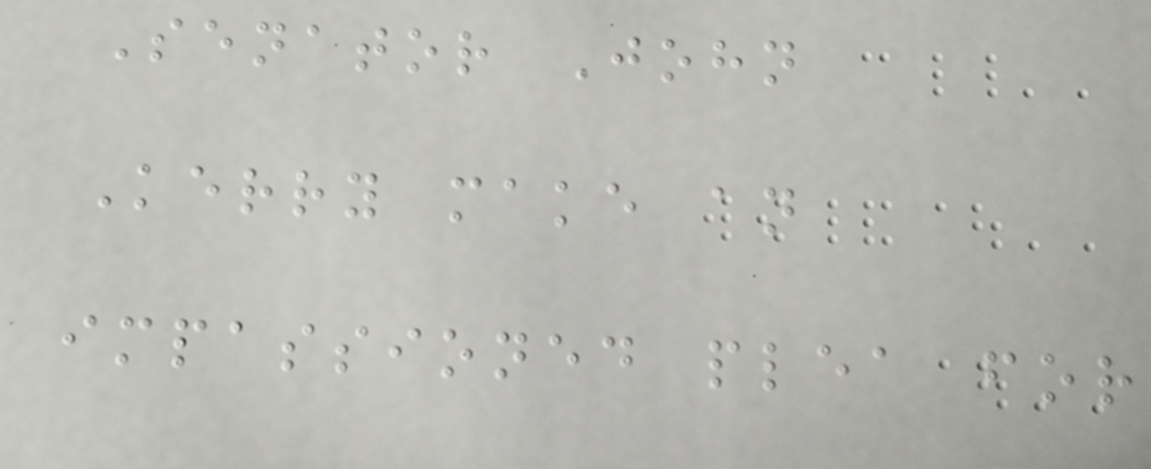Senator John
Kerry make an
impassioned plea for
